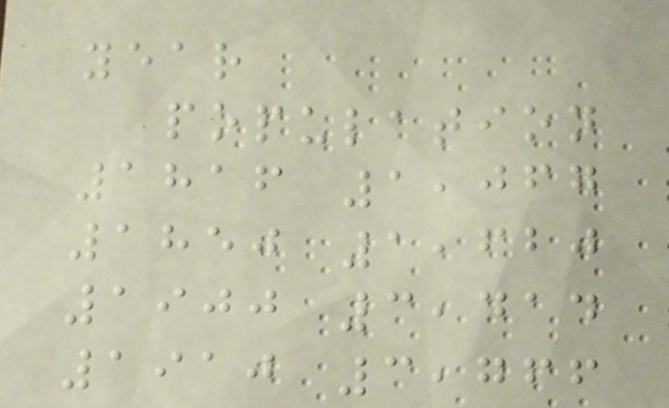year
population
1816 1,067
1850 1,620
1900 3,414
1910 3,766
